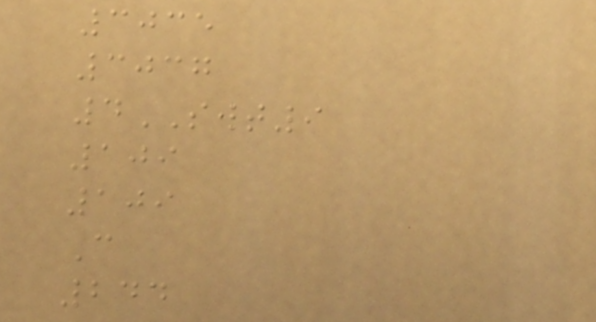3035
3037
4SWT9
109
109
C
244
